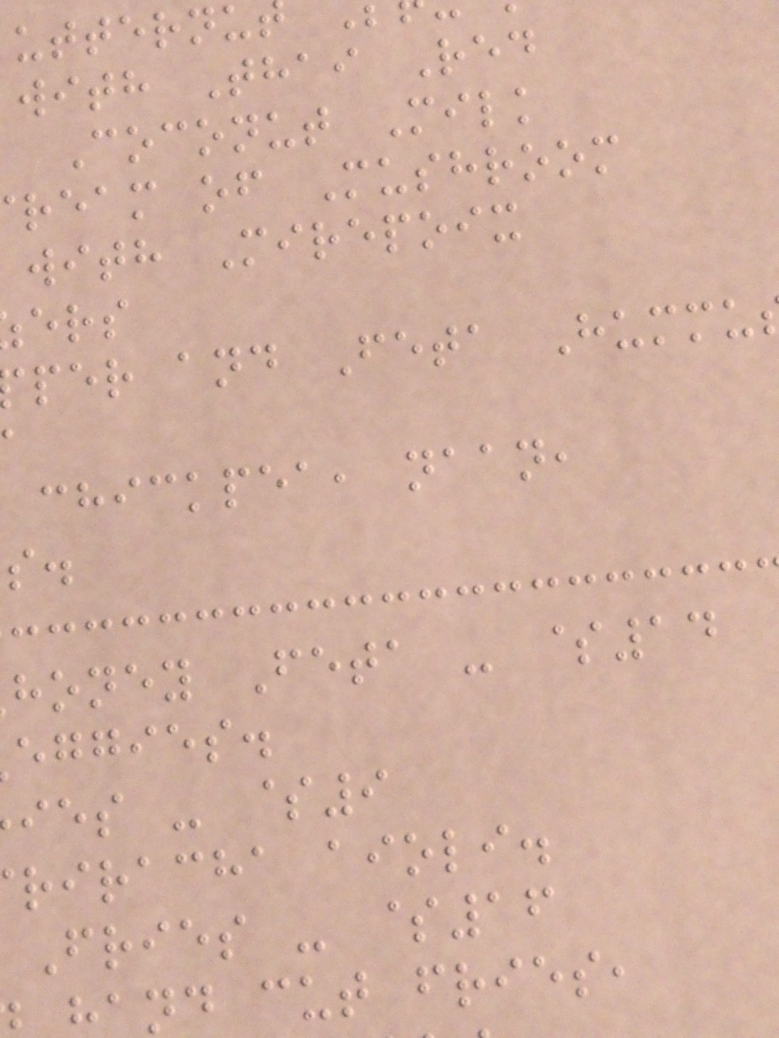with Thai Red
Coconut Milk
ream of Mushroom
with Mirepoix
per and Feta Hummu
chickpea, naan,
honey Feta - $14
eggies.
ies - $9
riracha aioli.
Fries - $16
nd cut fries,
